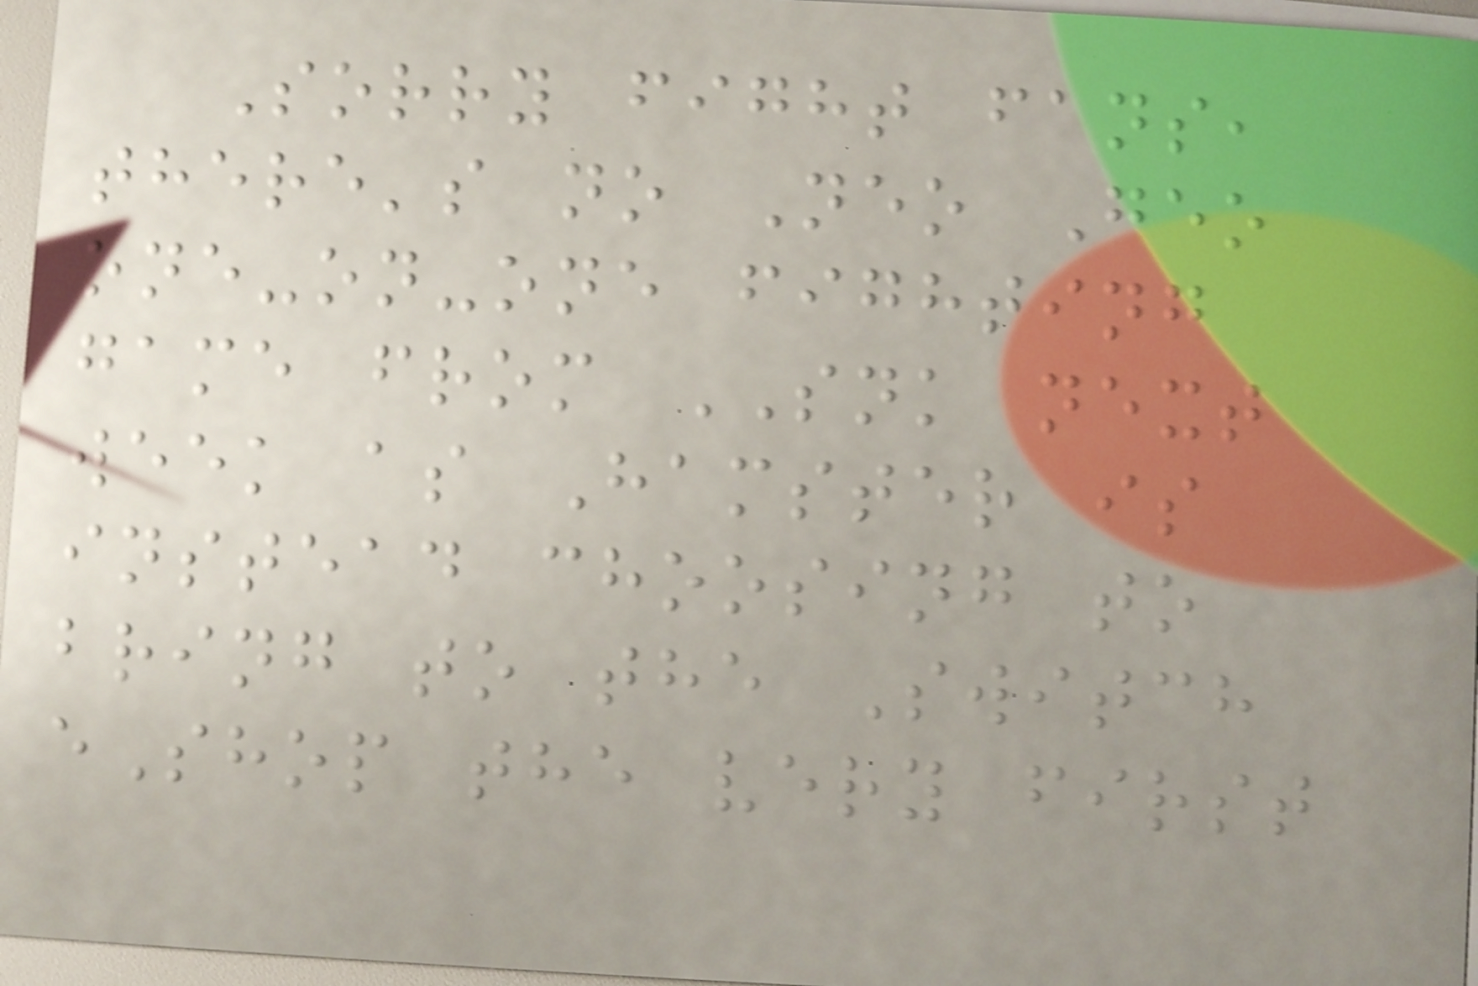Sorry fight fans,
there's no Neo Geo
one-on-one fighting
game from SNK next
week as Hamster is
instead choosing to
bring to the Switch
eShop the very first
